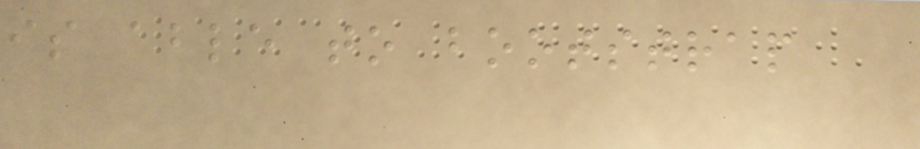is able to bootstrap
